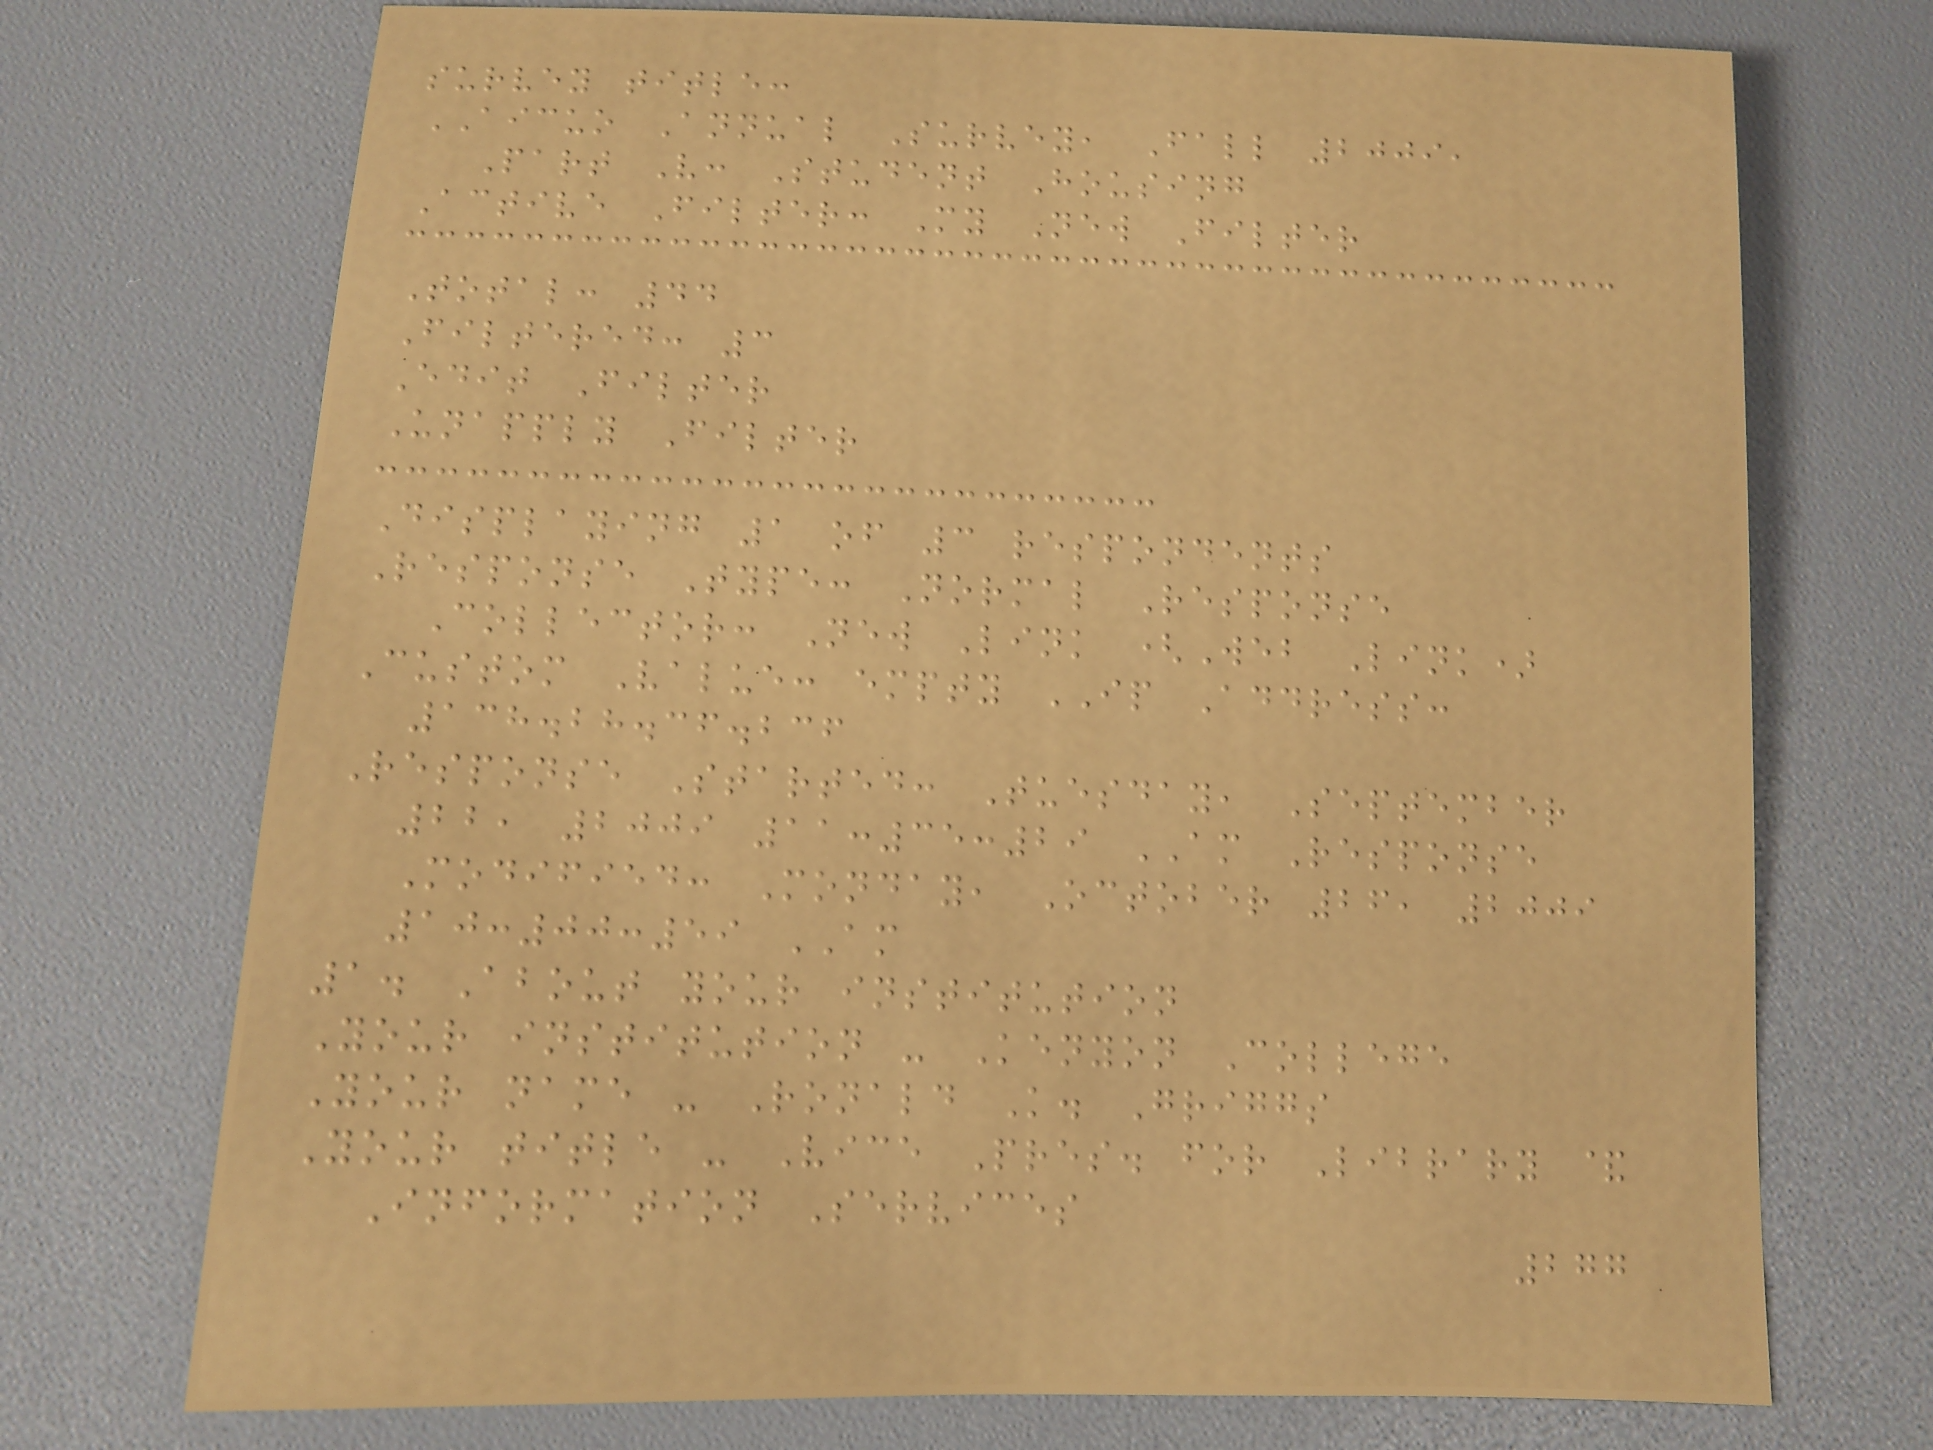survey title:
AICUO Annual Survey, Fall 2009,
Part V: Student Housing
Active Filter: My New Filter
Total: 44
Filtered: 3
Edit Filter
Unapply Filter
Displaying 1 of 3 respondents
Response Type: Normal Response
Collector: New Link (Web Link)
Custom Value: empty IP Address:
138.28.36.236
Response Started: Tuesday, September
22, 2009 11:35:29 AM Response
Modified: Monday, October 26, 2009
10:00:59 AM
1. About your institution
Your institution - Kenyon College
Your name - Ronald K. Griggs
Your title - Vice Pres. for Library &
Information Services
277
